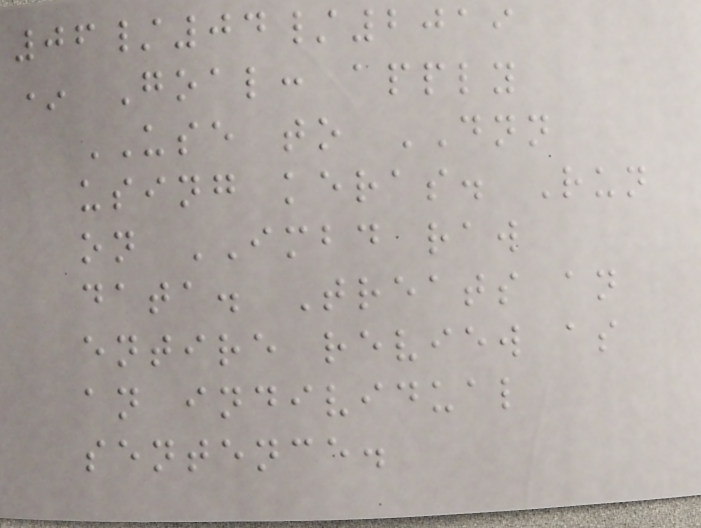06/04/2019
* Goal: apply
USE to DNN
using keras. Run
on IMBD raw
data. Treats an
entire review as
an individual
sentence.
